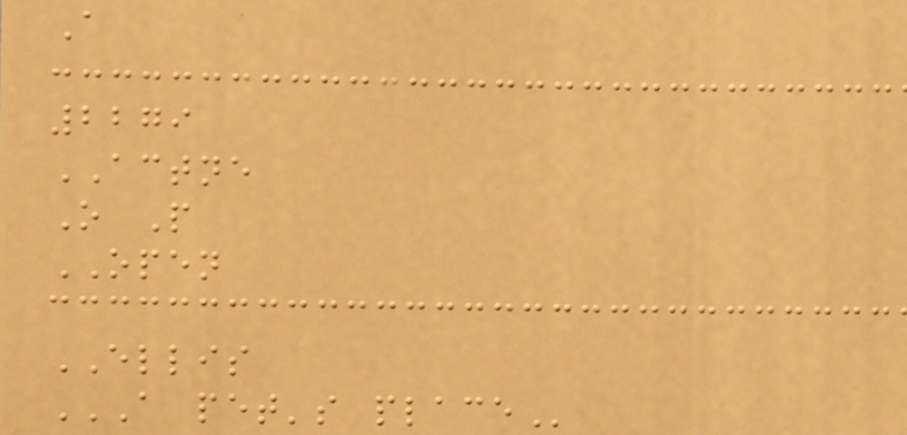A
2279
ACTNE
O P
OPEN
ELLIS
A PET'S PLACE
